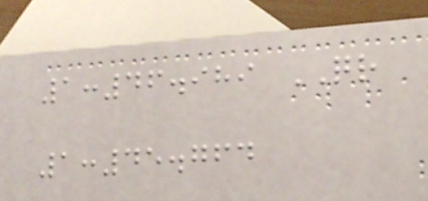1:46.989 QR
1:45.764
